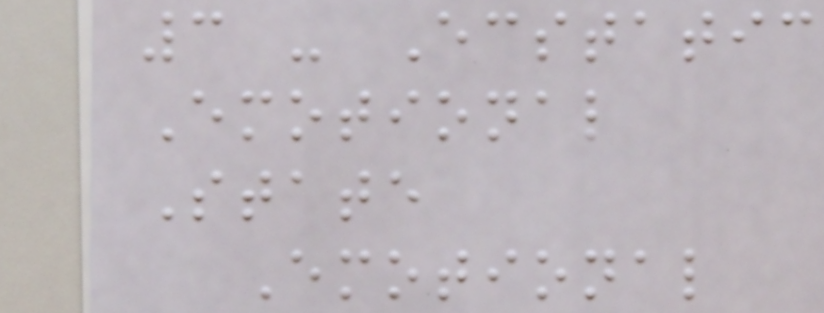3 - Ecstatic
Emotional
State
Emotional
